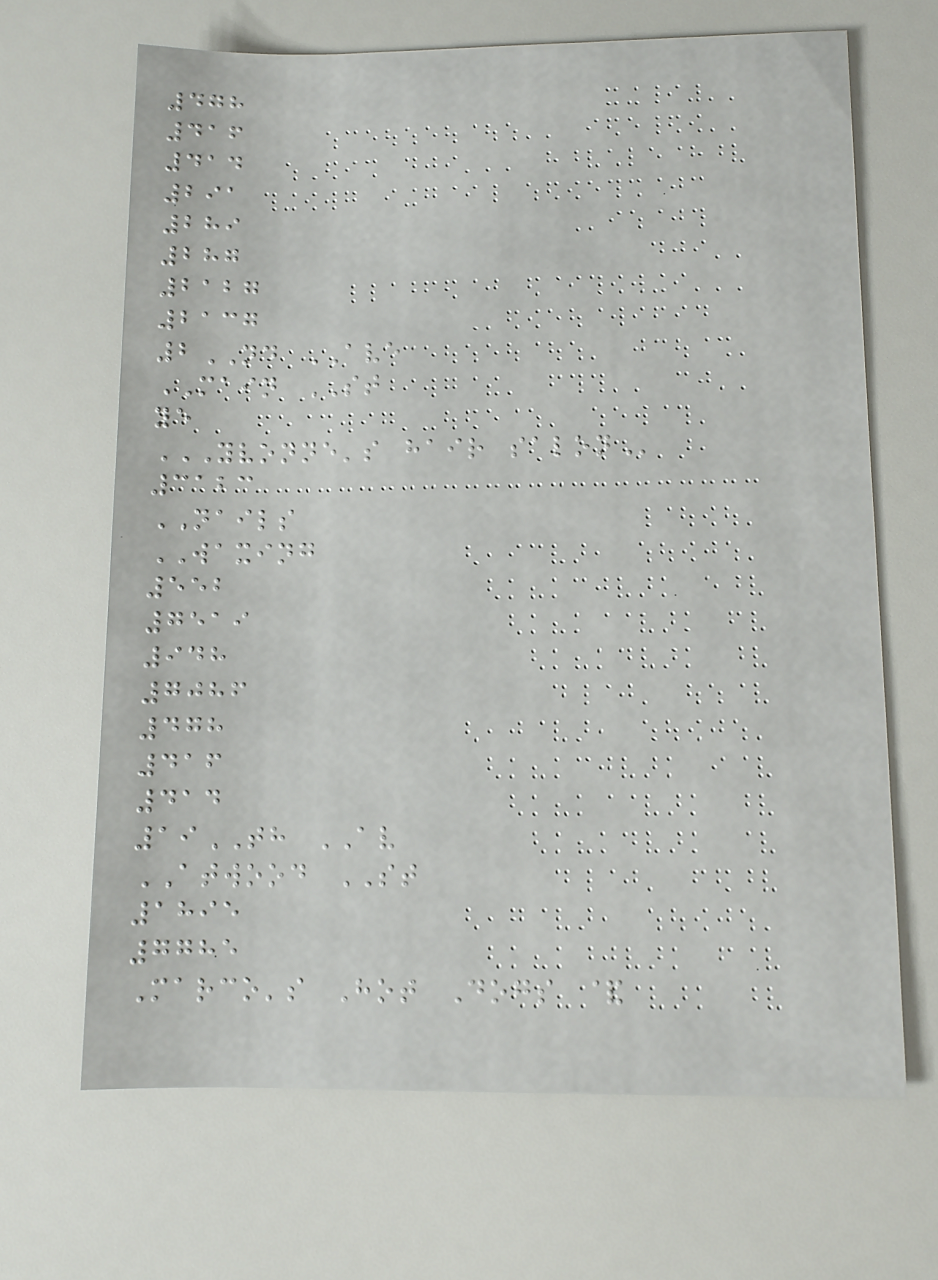478
416
414
291
289
287
2127
2137
2ND AVE
MAIN ST
ye
YVONNE'S HAIR SALON
3123
NAILS
WAXING
552
7519
948
7086
478
416
414
19TH AV
ATWOOD ST
1895
7785
Marco's Hot Dogs &
